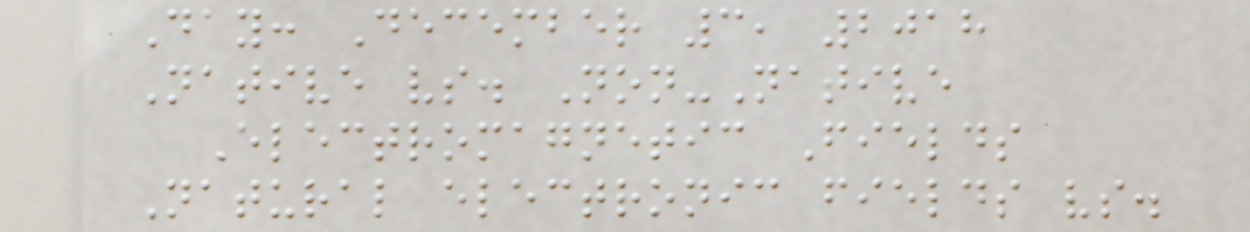Day: December 3, 2018
Native vs. Non-Native
Electromagnetic Fields
Natural electronic fields vs.
